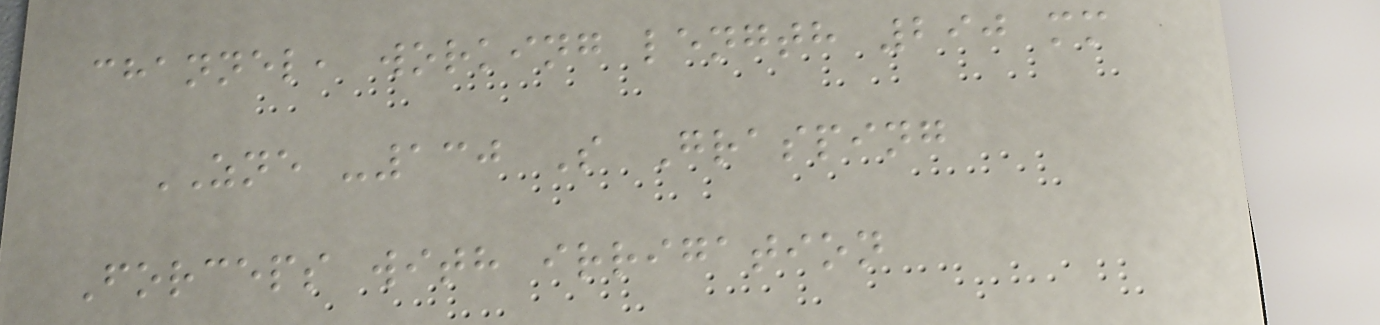channel, working length 290 mm
ZNE -130 S Grasping
Forceps with irrigation
